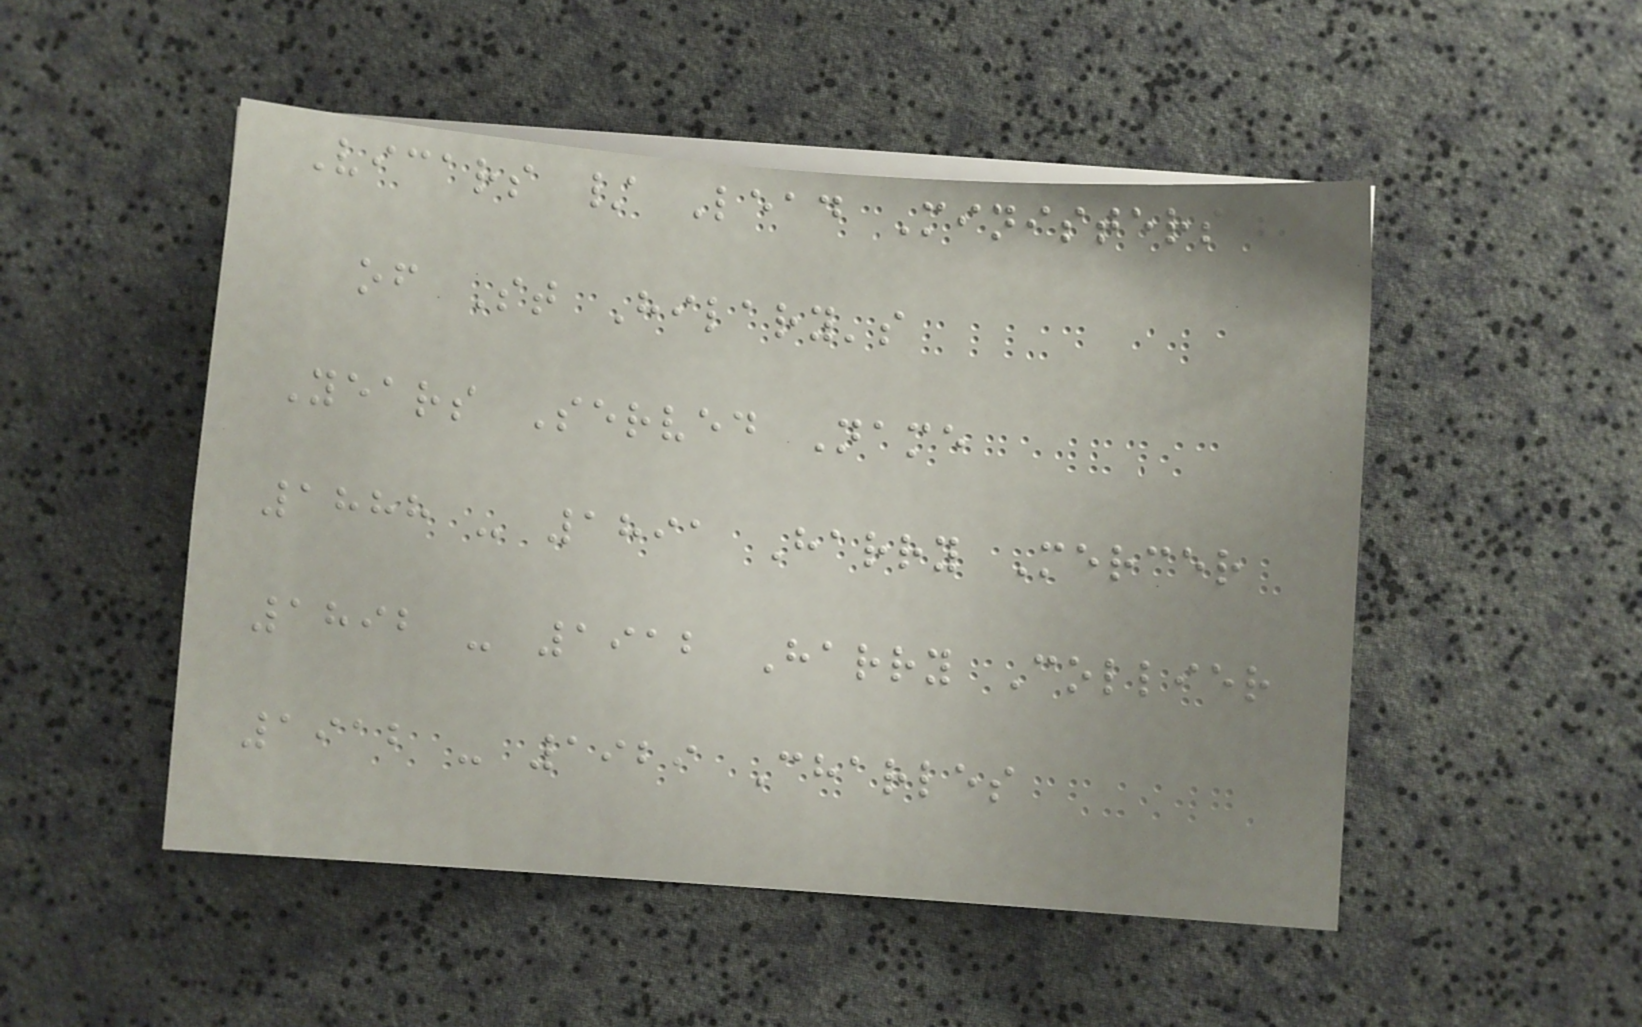Vicars / Lead Ministers
of St Hilary's
Years Served Name
1888 - 1891 Harry Mercer
1892 - 1912 Harry Collier
1912 - 1929 Charles
